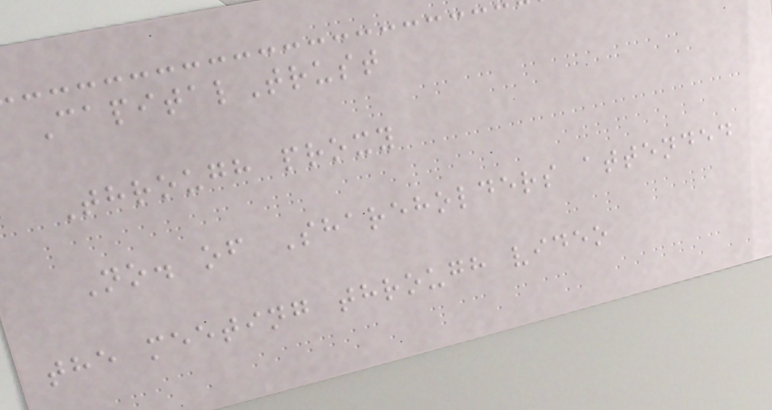CapitalTrust
Through proxy
No. of Shareholders attended
the meeting through video
